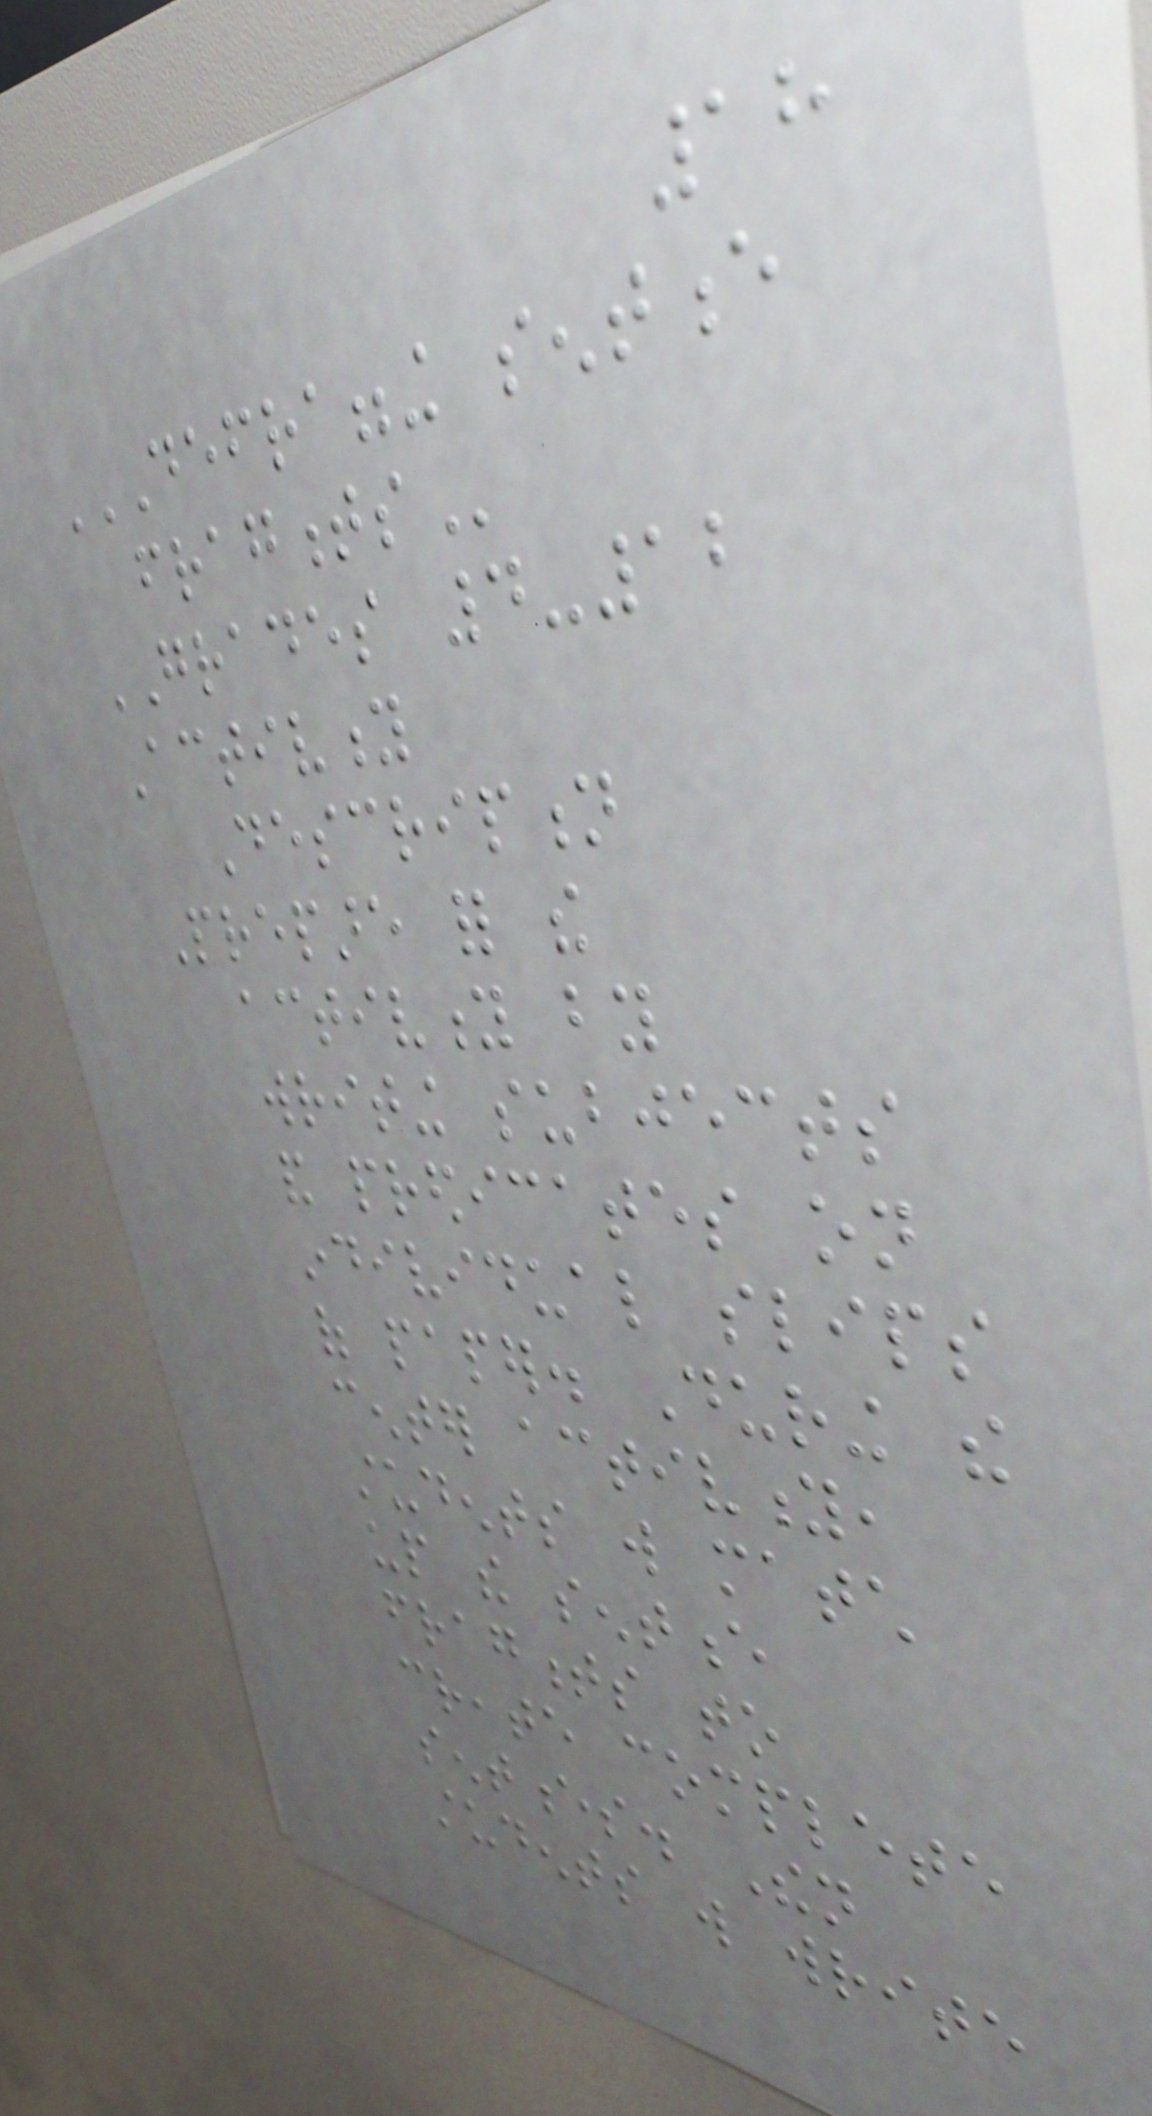18
DEFRAGGING SENTENCE
FRAGMENTS
GRADES 4-12
Activity
Description
Prepare for the
activity by
writing subjects
and predicates on
individual slips
of paper. During the
center activity,
students will match
up the sentence
fragments to
create complete
sentences. Then
students will write
